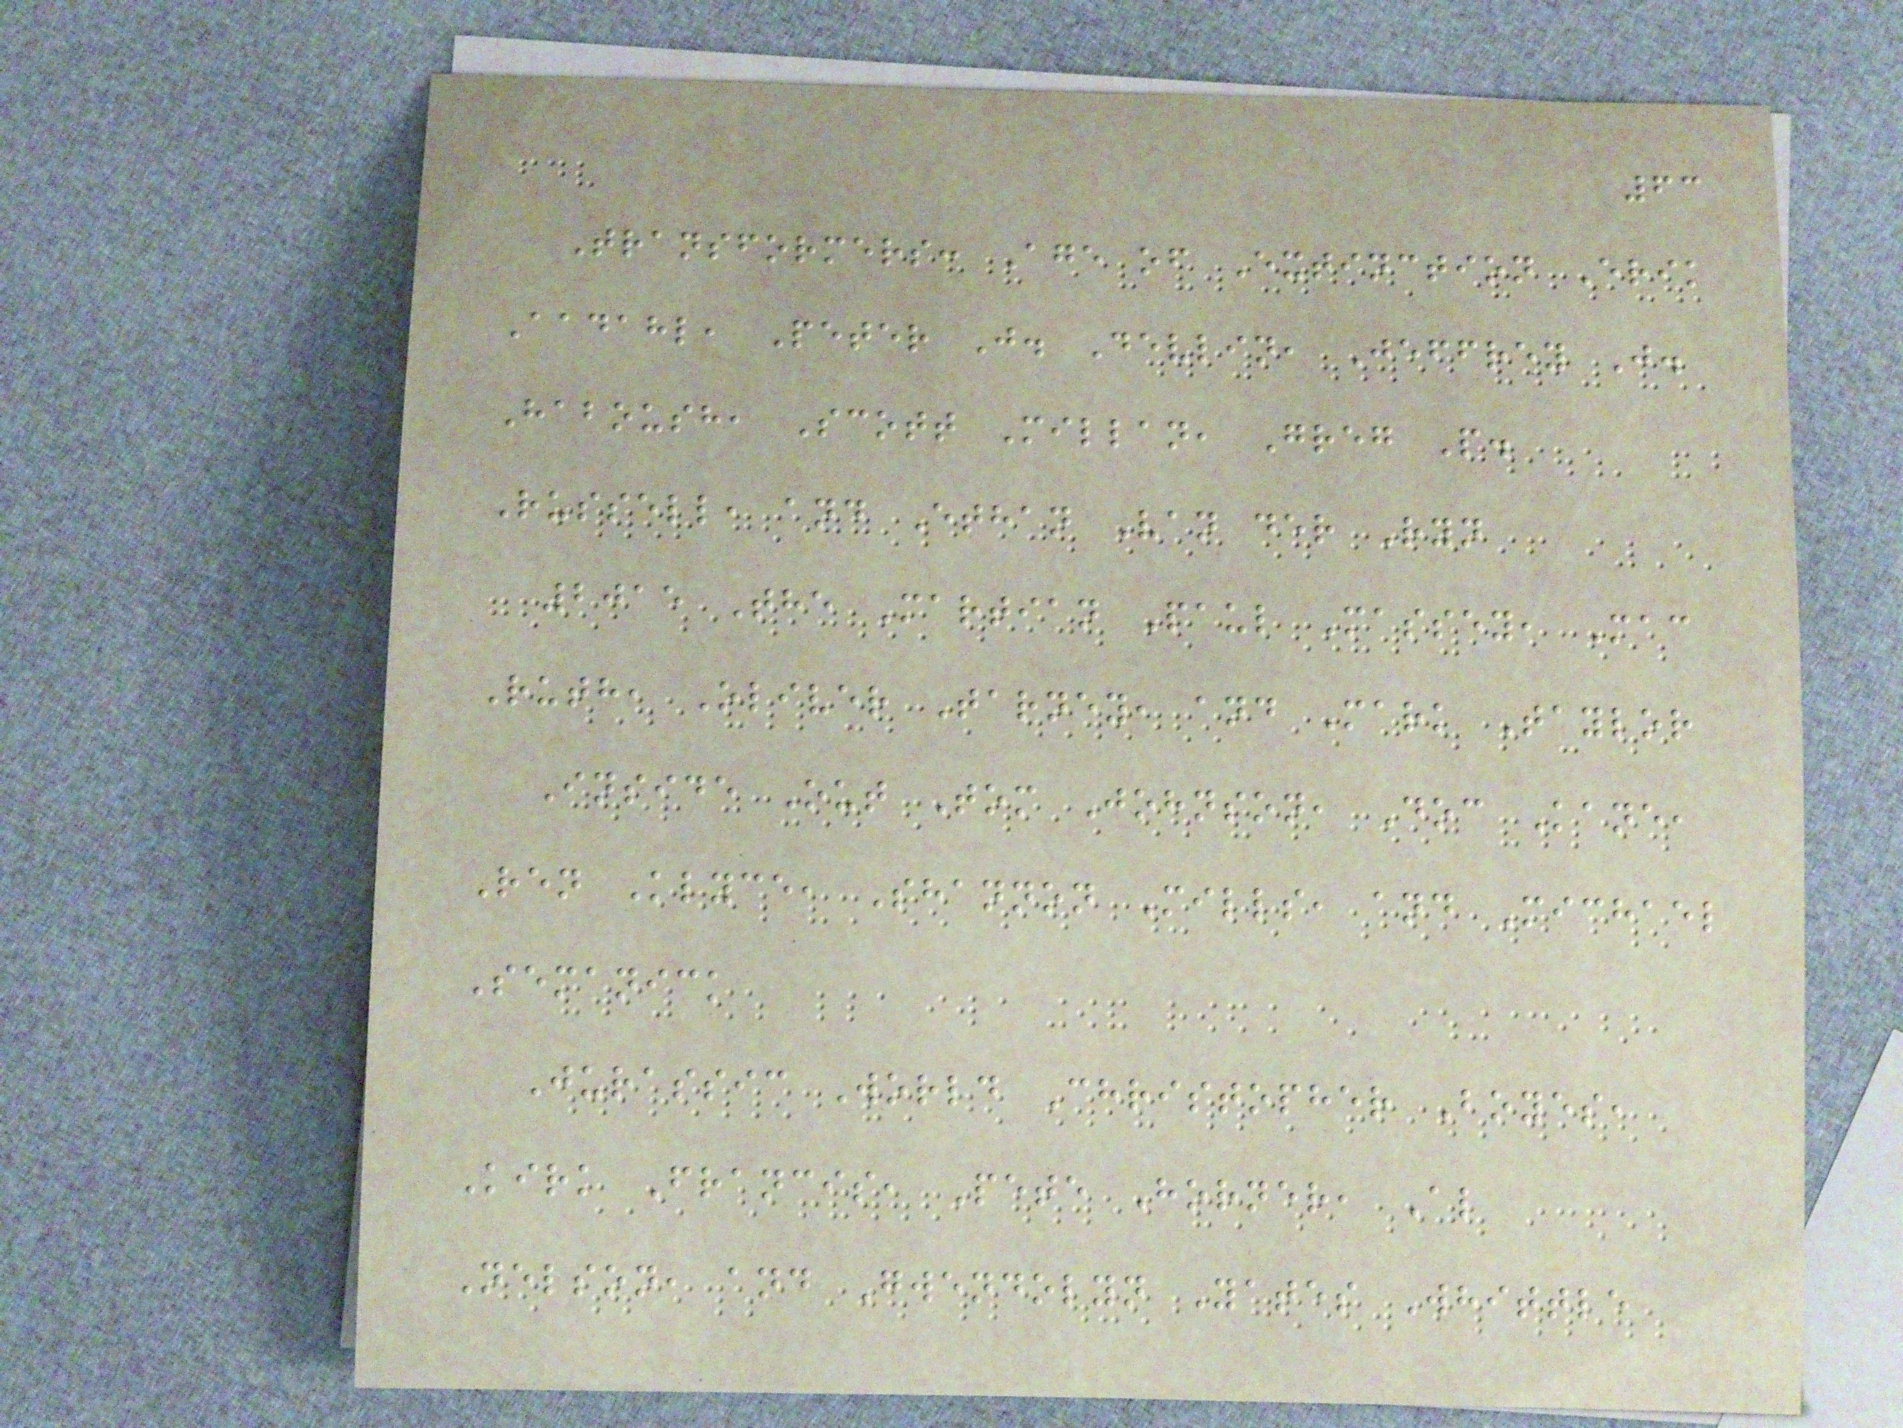63
Transformers: Age of Extinction Erik
Aadahl, Peter J. Devlin, Jeffrey J.
Haboush, Scott Millan, Greg P.
Russell, and Ethan Van der Ryn
2015 The Martian Paul Massey, Mac
Ruth, Oliver Tarney, and Mark Taylor
Inside Out Tom Johnson, Doc Kane,
Ren Klyce, Shannon Mills, and Michael
Semanick
Jurassic World Christopher Boyes,
Kirk Francis, Pete Horner, Al
Nelson, and Gwendolyn Yates Whittle
